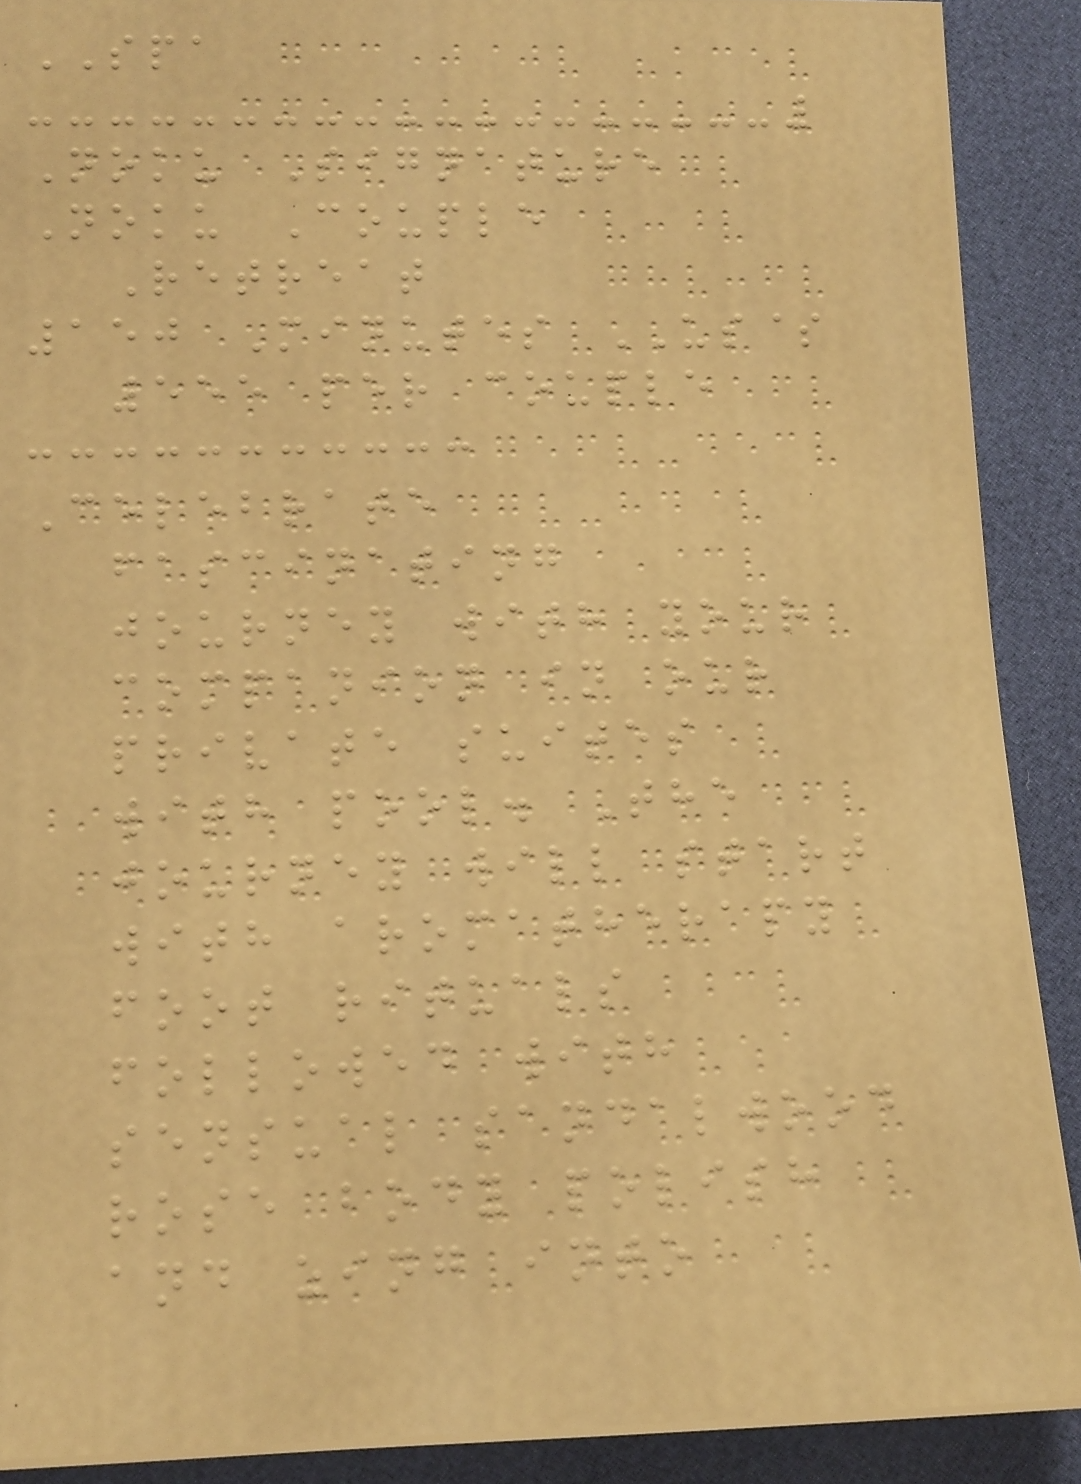SPA
Noku Signature
Noku Couple
Retreat
150 Minutes US$
555 per couple
Celebrate
fascinating
journey with your
companion in our
private suites
with pool. The
journey will start
with aromatherapy
foot rituals
followed with
sensual sandalwood
rose body polish
and zing into
